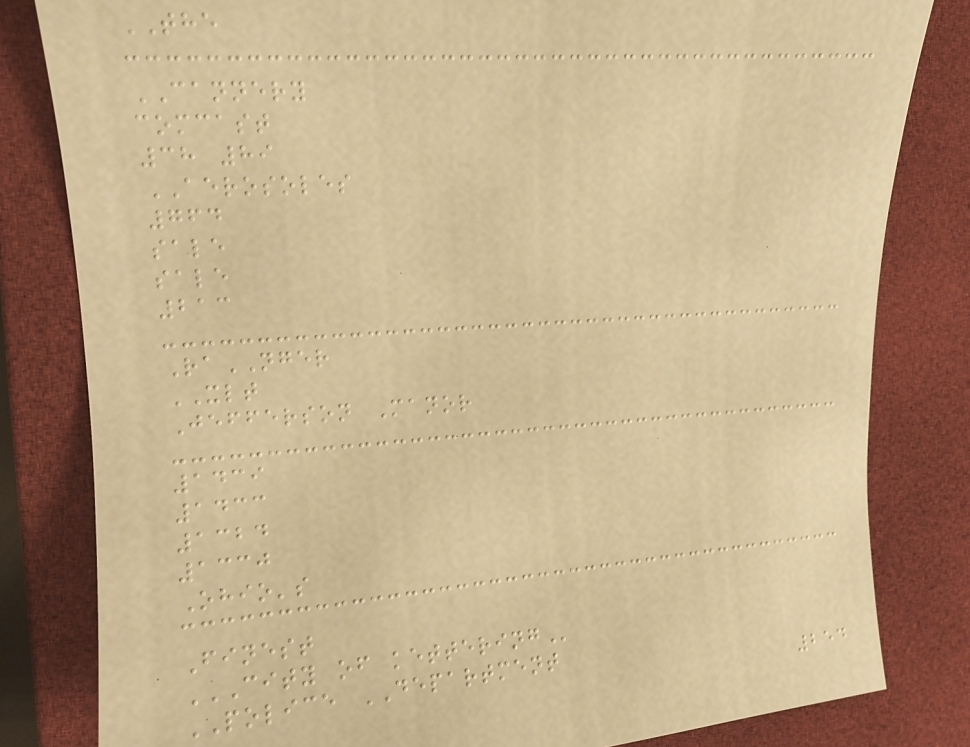THE
CANNERY
comcast
38 89
AEROSOLES
764
sale
sale
213
RaNGER
XLT
Jefferson Manor
1439
1433
1324
1330
Ohio's
Finest
CITY OF KETTERING
POLICE DEPARTMENT
254
